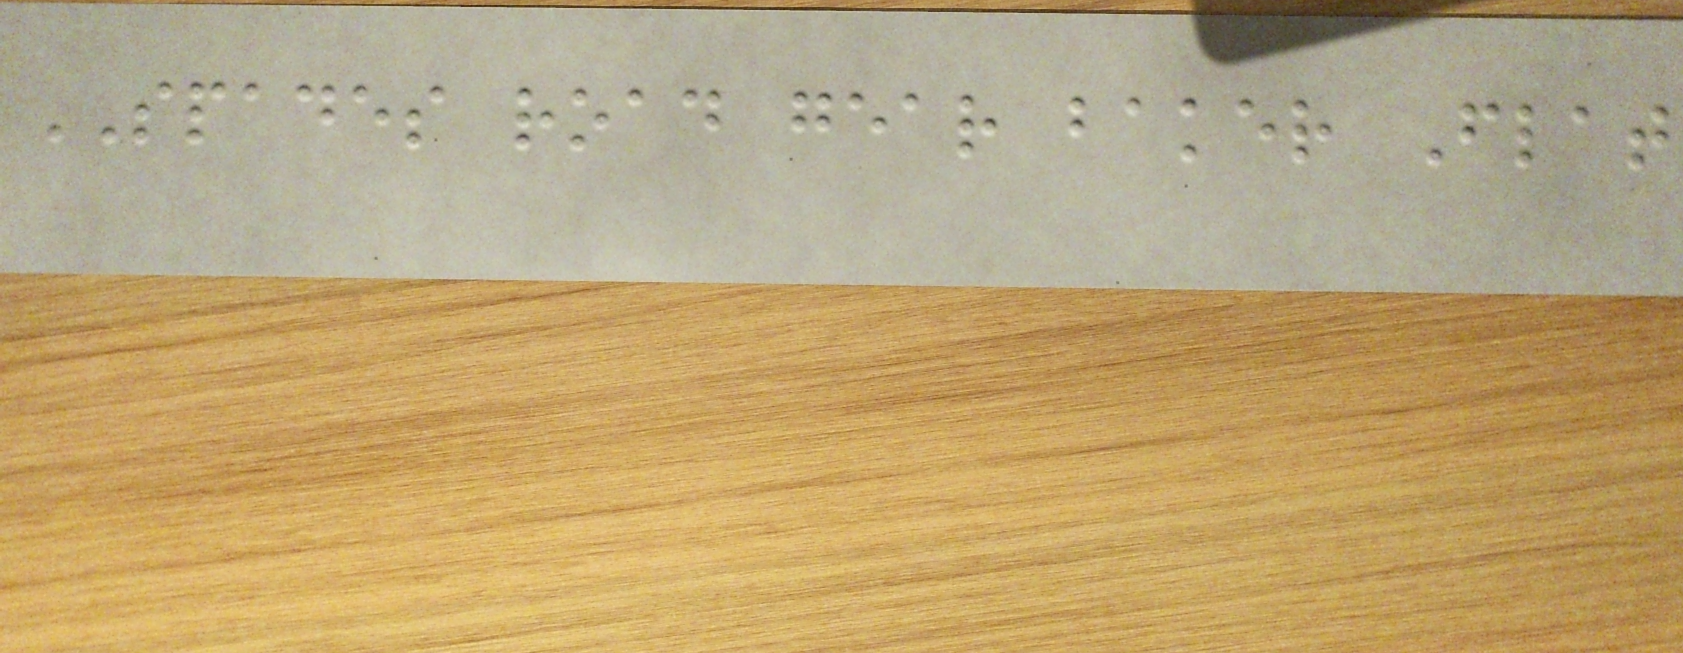SPADES road gear baker Flat
